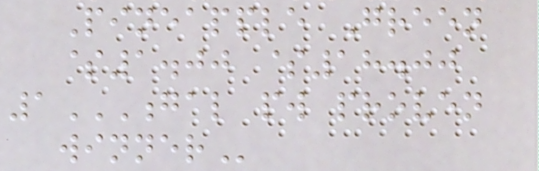Pineapple Green
$1.00 $18.00
1GAL PW PROVEN
WINNER
